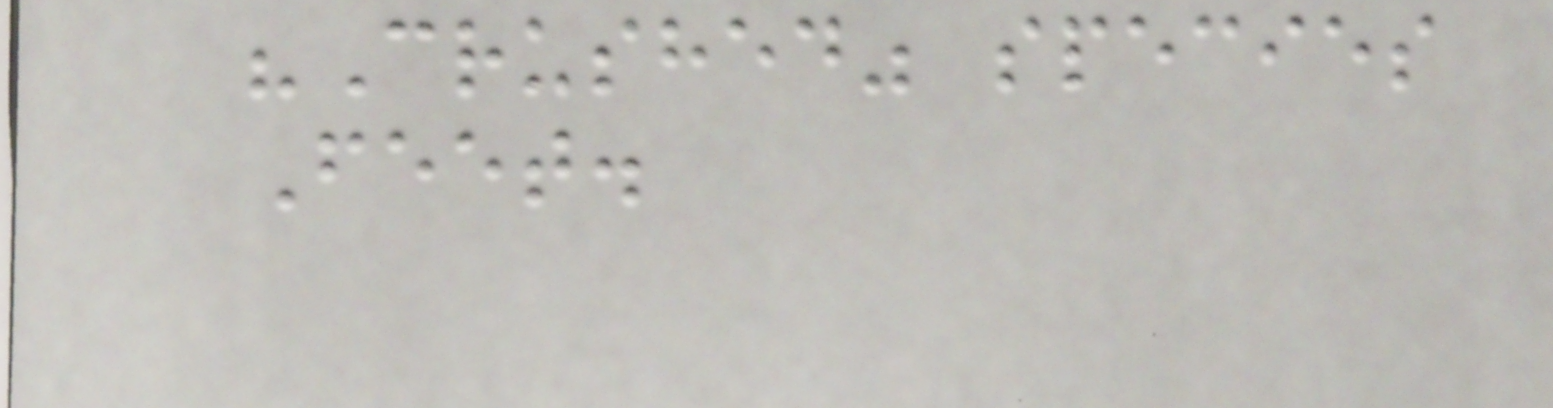"Crushed" species
Feet.
